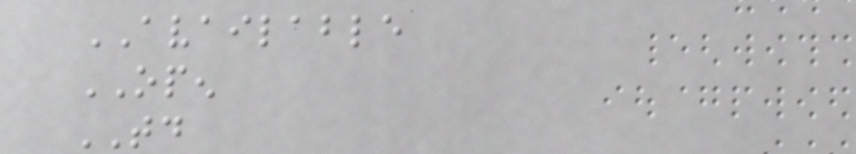AVAILABLE
OPEN
TODAY
